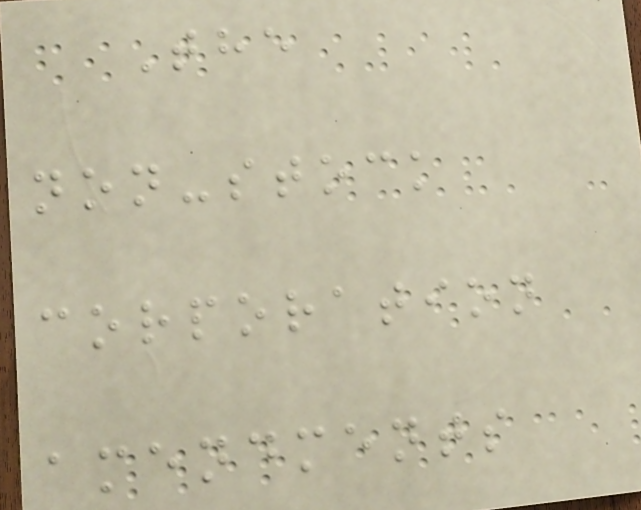The
non-stock
corporation
amendments
